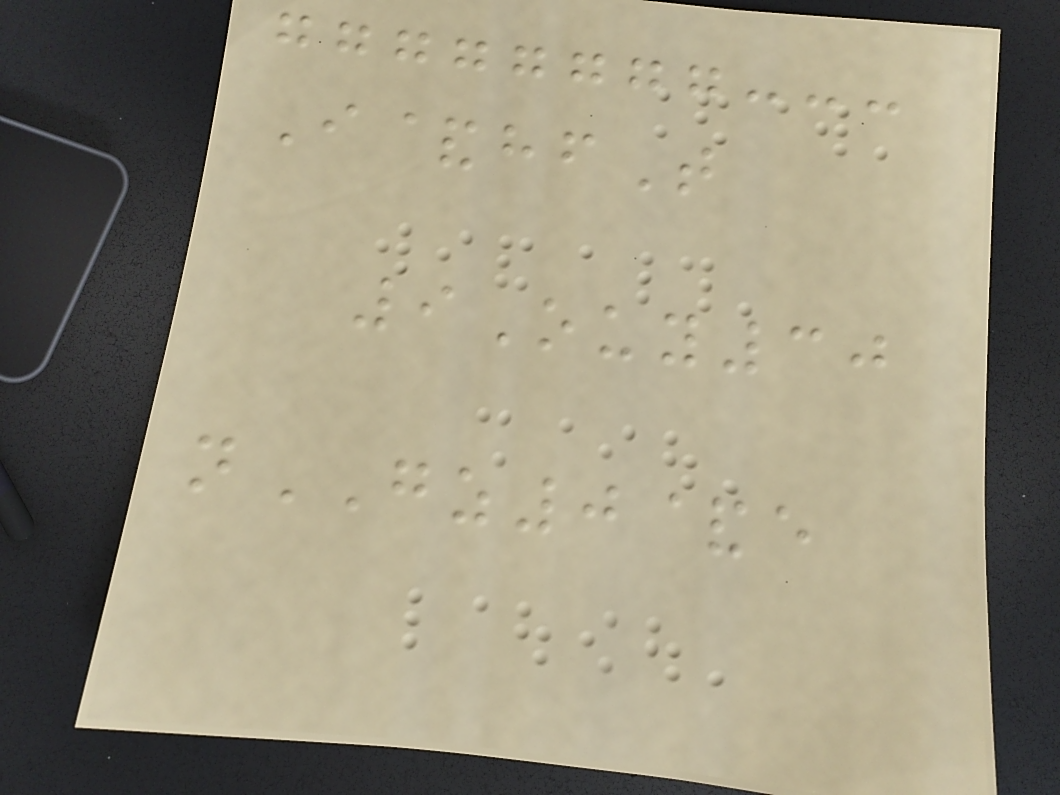I&hfT
9Ouy30
nGZ0&e
